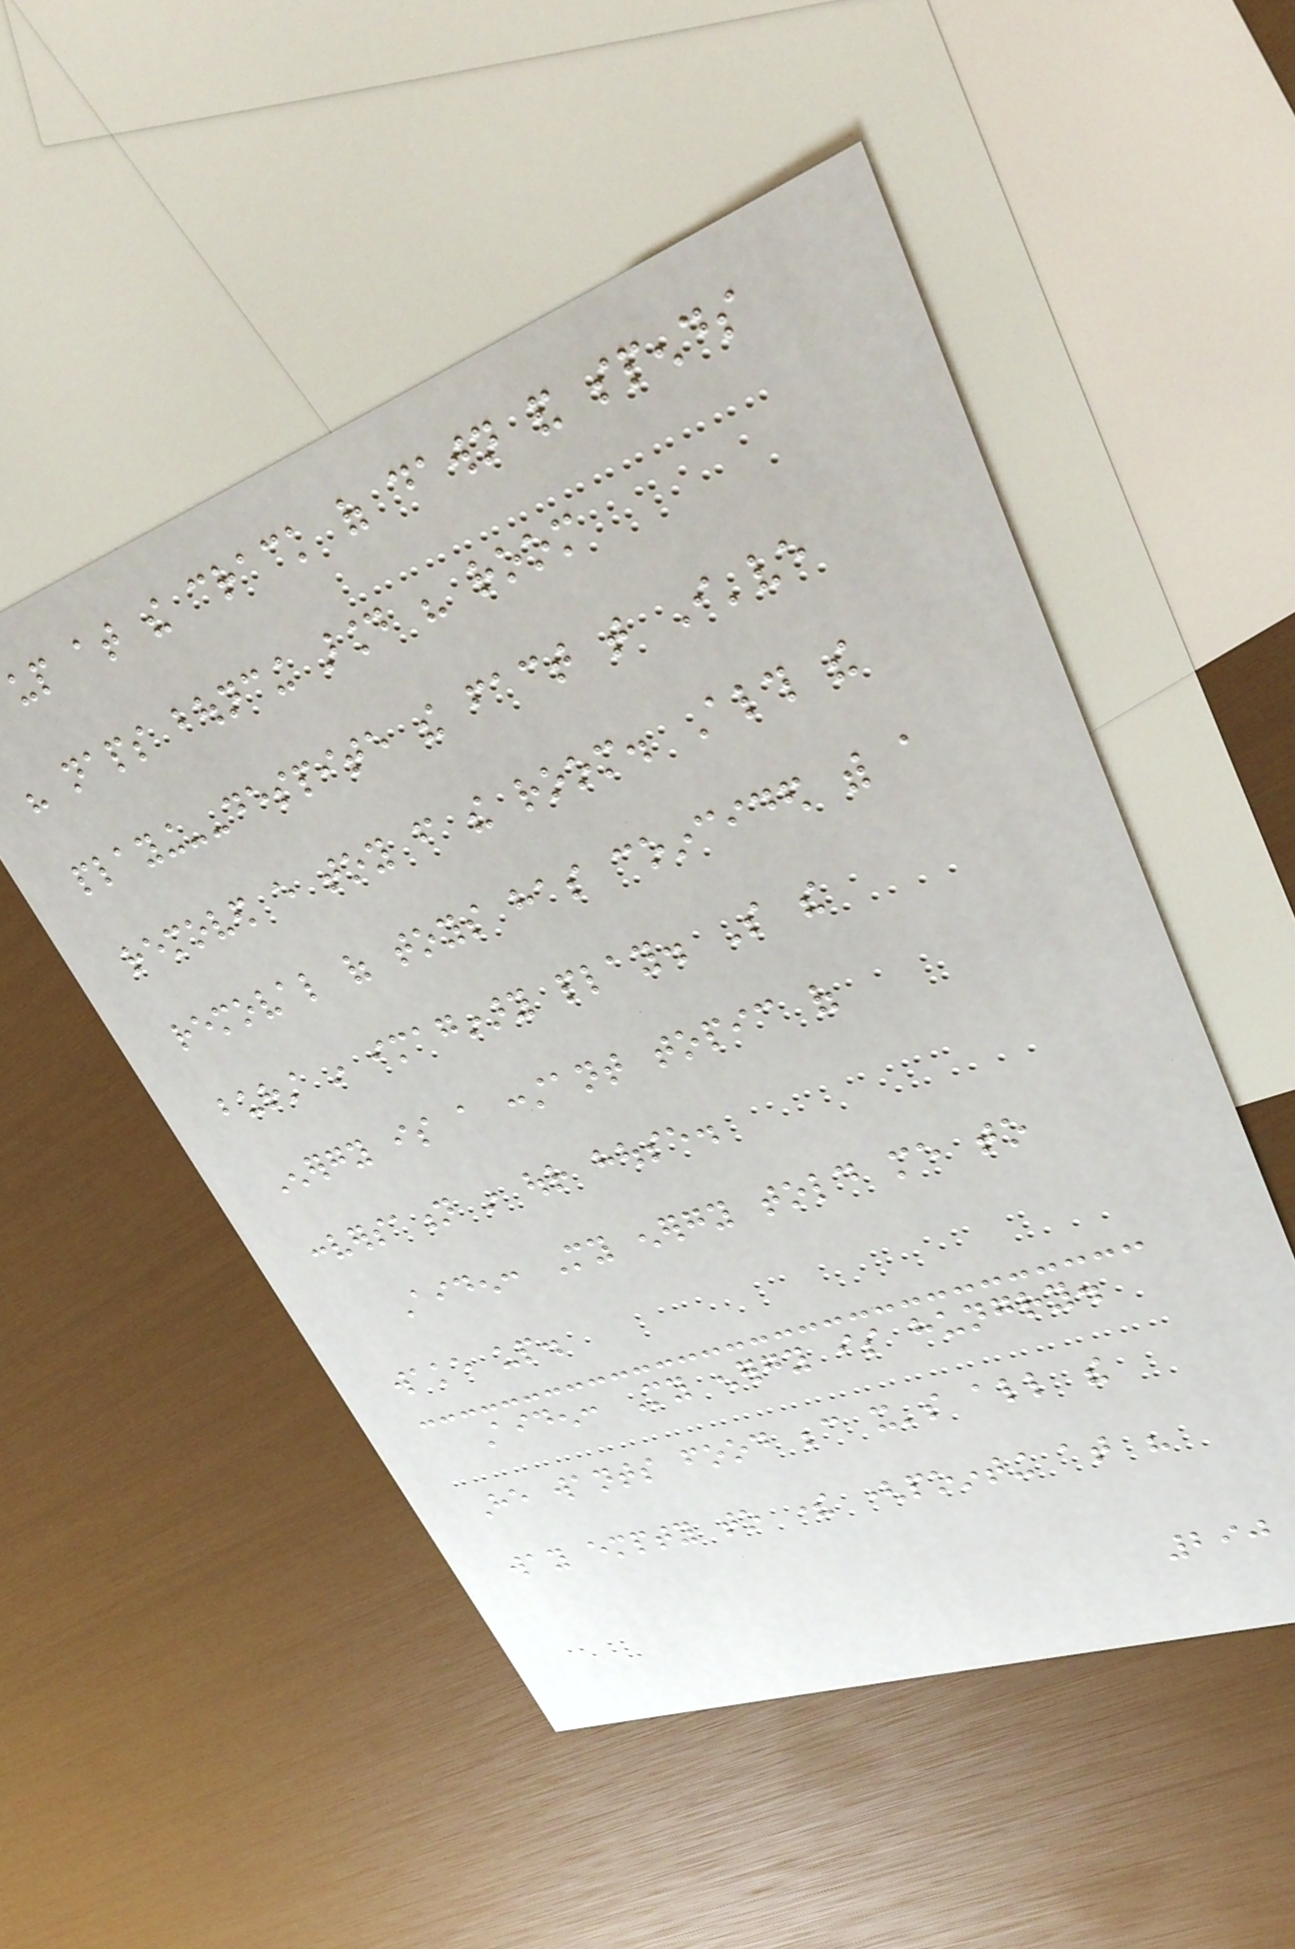up at the crack of dawn and spends
his naps bouncing around his room
playing--despite the fact that I've
removed every toy from the room. Although the
removal of toys has coincided with a
burst in imaginary play. So the
Energy is a constant topic of
conversation in our house.
Aiden: My energy told me to
wake up.
Aiden: My energy is hungry.
He wants food because it's all the
way empty to there (pointing at his
290
